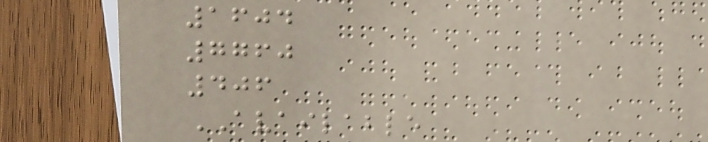1604
7760
406
AVAILABLE
